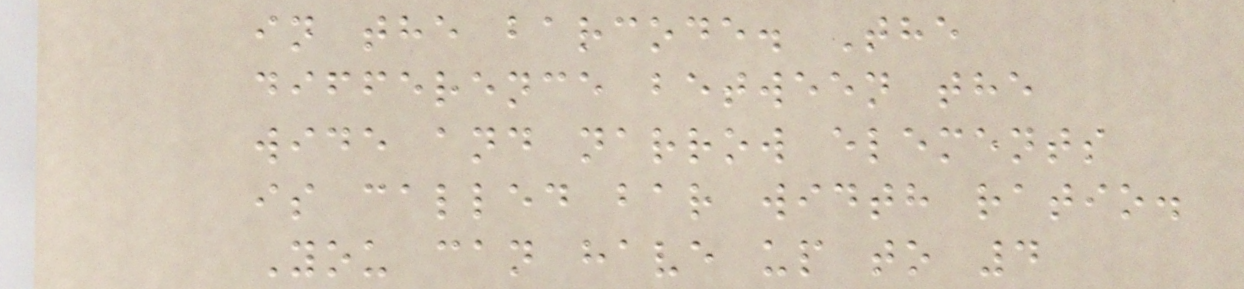in the barcode. The
difference between the
wide and narrow elements
is called bar width ratio.
You can have up to 4
